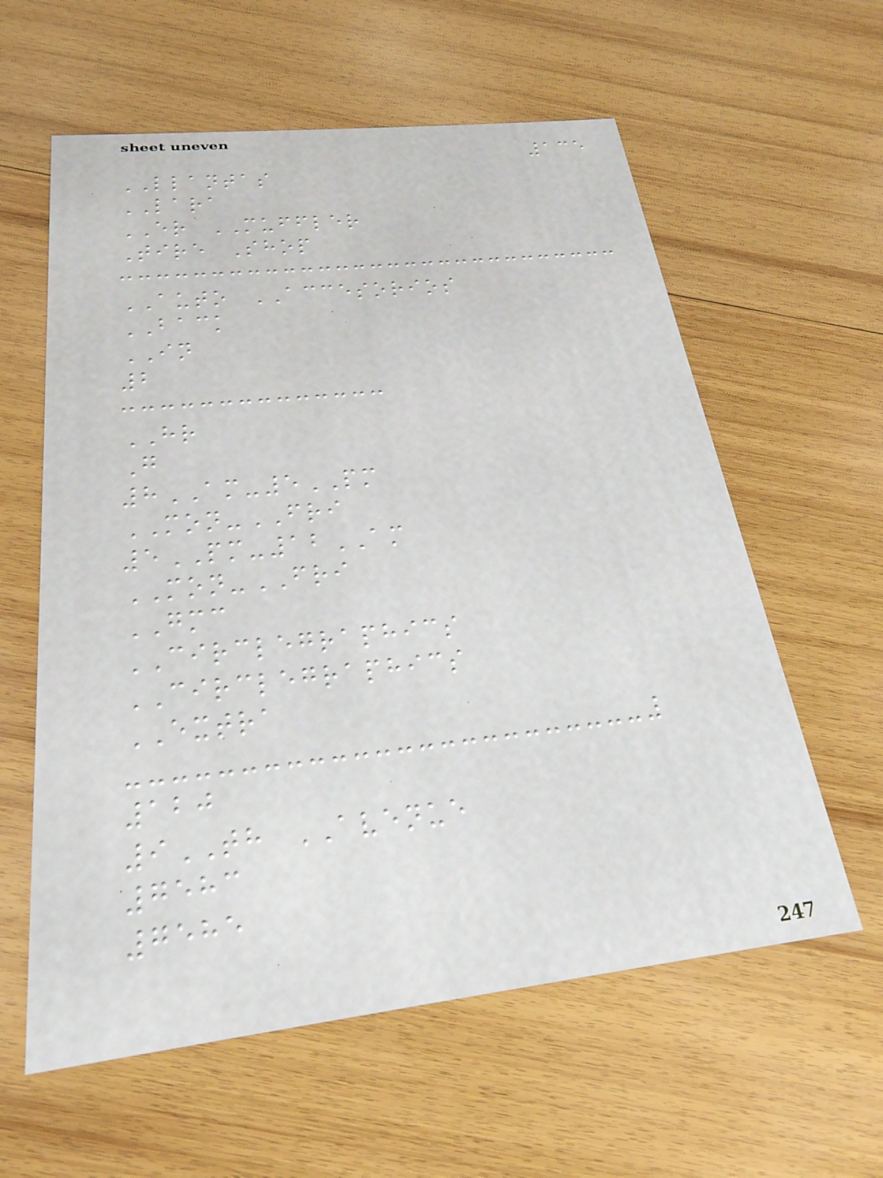135
LLANTAS
LARA
ER MUFFLER
Tire Shop
AUTO ACCESORIOS
BACK
IN
2
HR
G
8AM-5PM
MON-FRI
5PM-12AM
MON-FRI
GMC
CIRCLEGRAPHICS
CIRCLEGRAPHICS
EXTRA
120
9TH AVENUE
7583
7585
